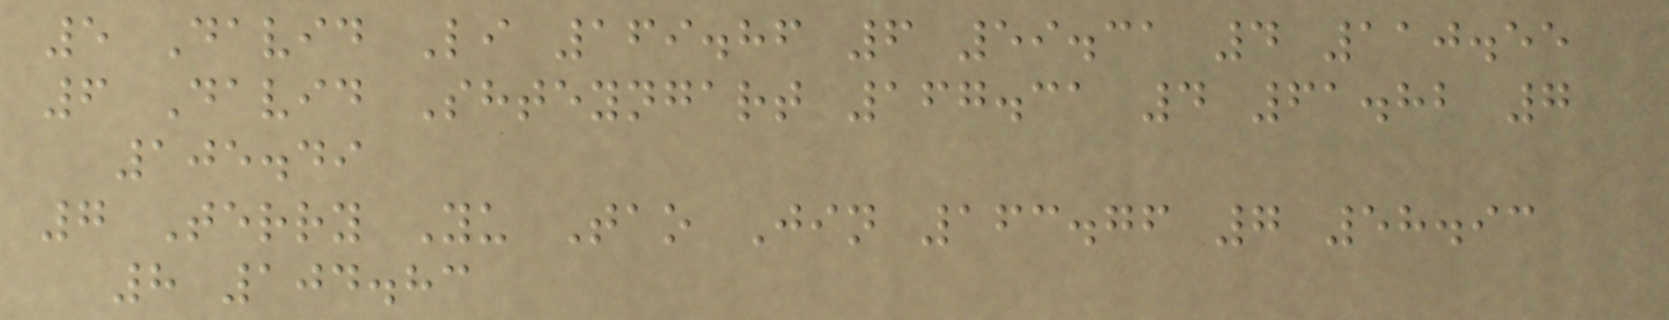5 David Li 169.86 6 59.31 4 110.55
6 David Shteyngart 167.31 4 61.82 7
105.49
7 Terry Yu Tao Jin 163.76 7 58.93
8 104.83
